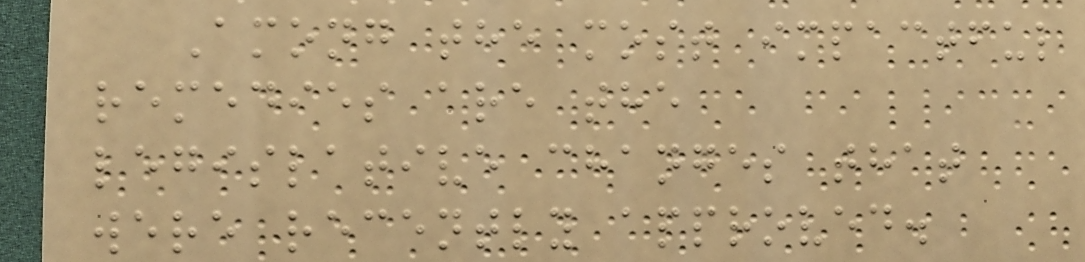Among the most impactful
remedies are the
legislative changes that
were recently approved.
